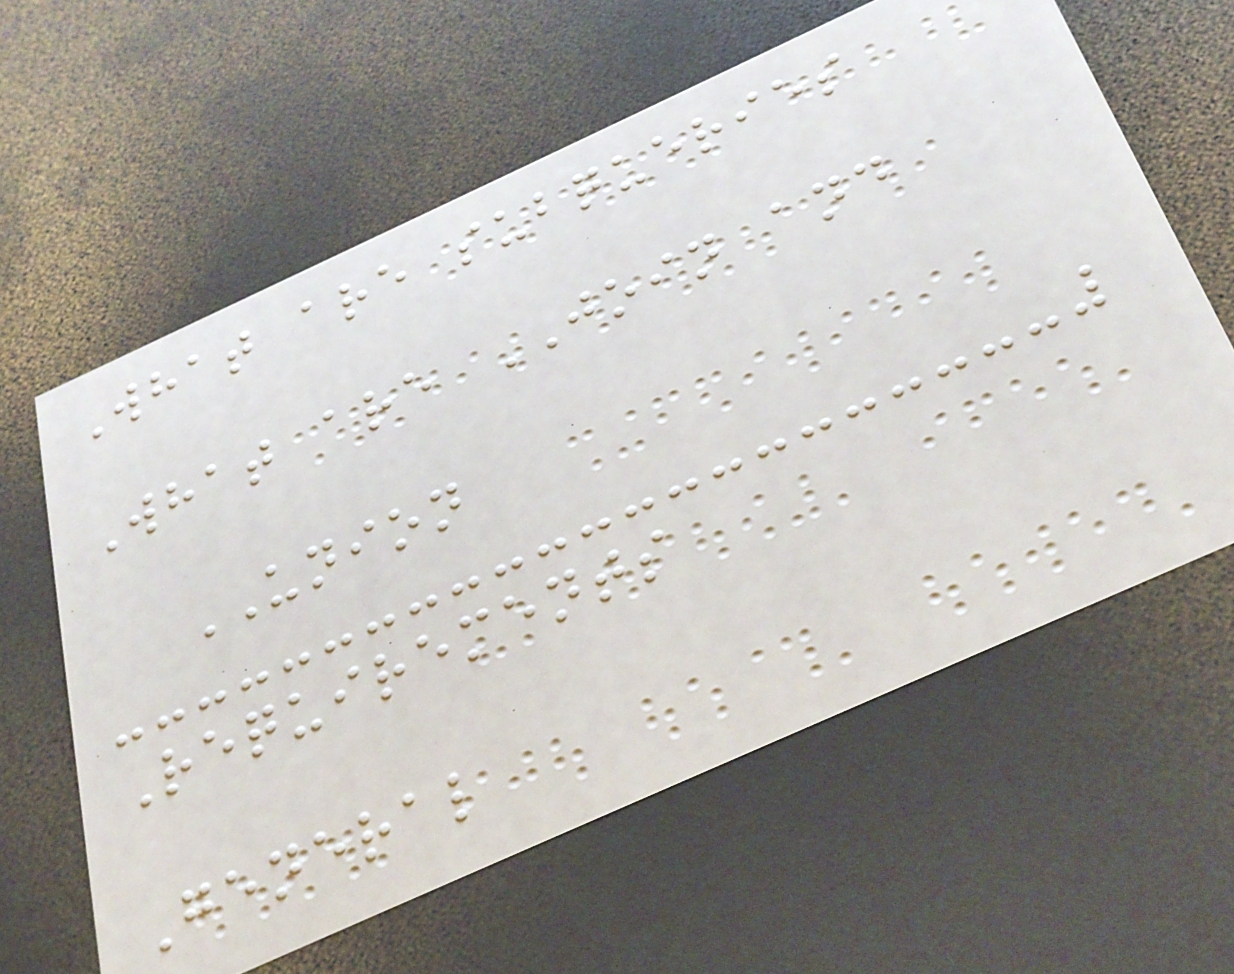What are subqueries
What are JOIN and
UNION
Requirements
General
